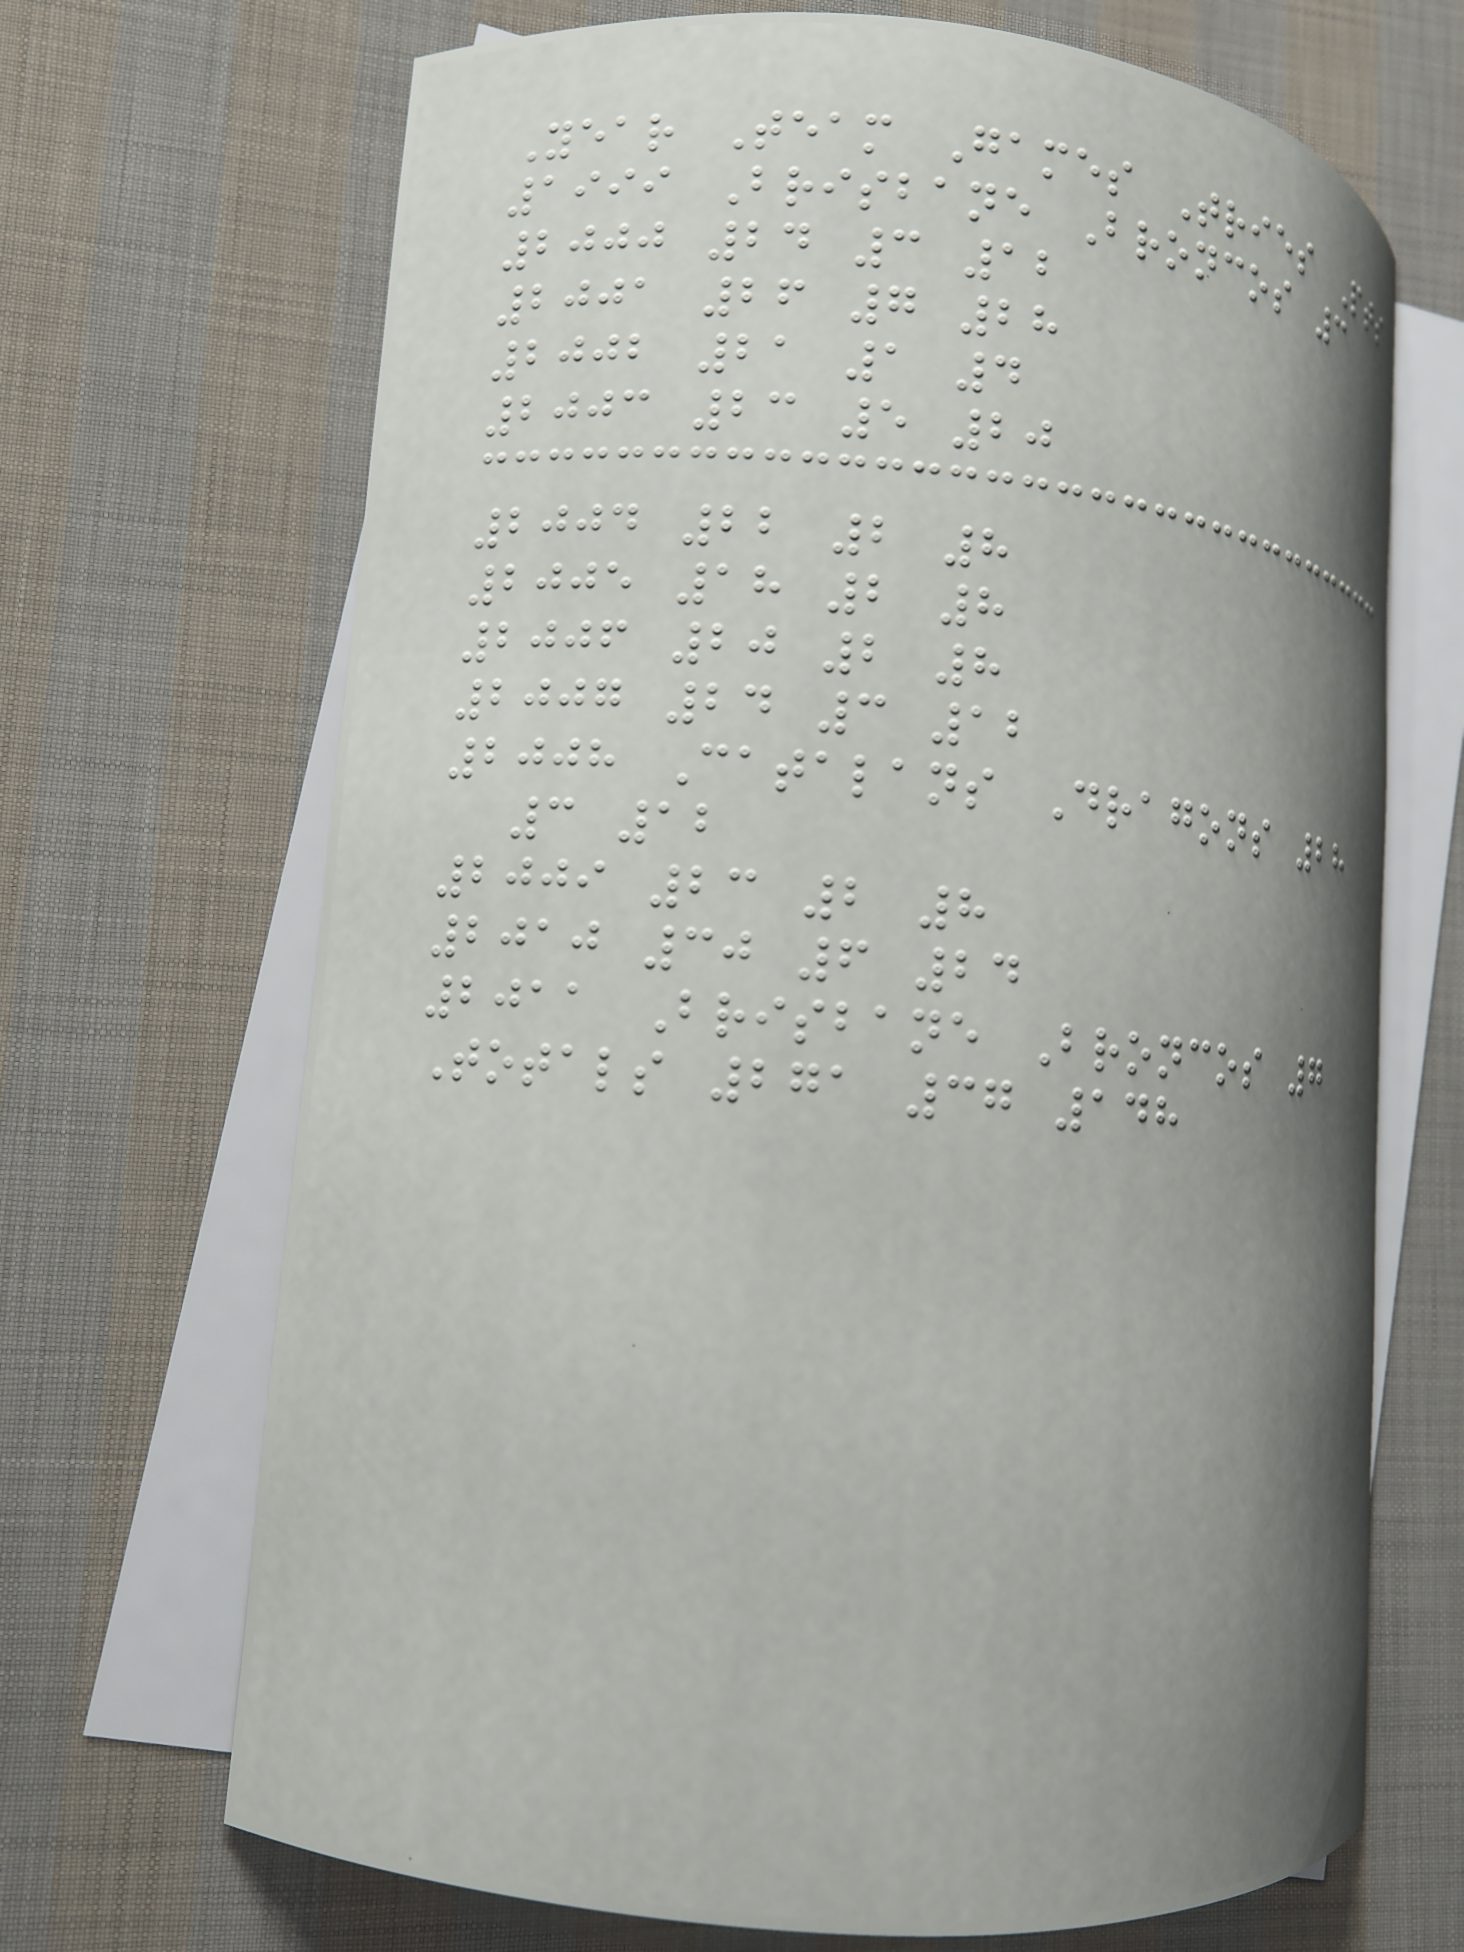Year Team Games Tries Pts
1999 Brisbane Broncos 3
2000 24 3 12
2001 26 7 28
2002 21 1 4
2003 23 5 20
2004 22 2 8
2005 18 2 8
2006 20 2 8
2007 24 3 12
2008 Catalans Dragons 28
3 12
2009 23 2 8
2010 30 6 24
2011 Brisbane Broncos 7
Totals 271 37 148
